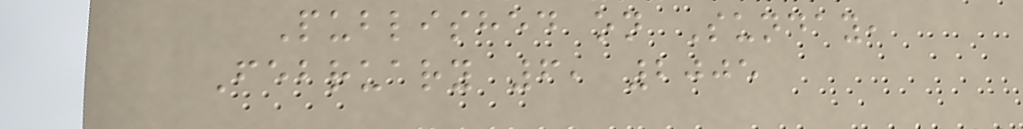Published on Sunday,
February 6, 2005
